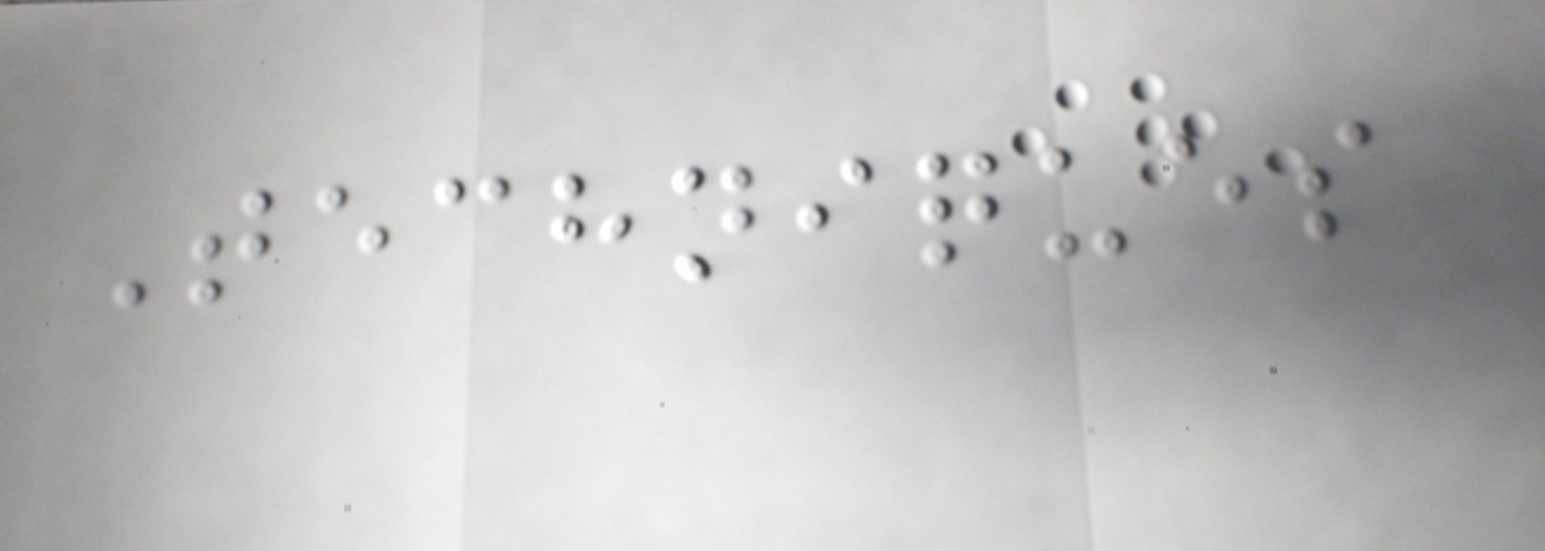Techniques
